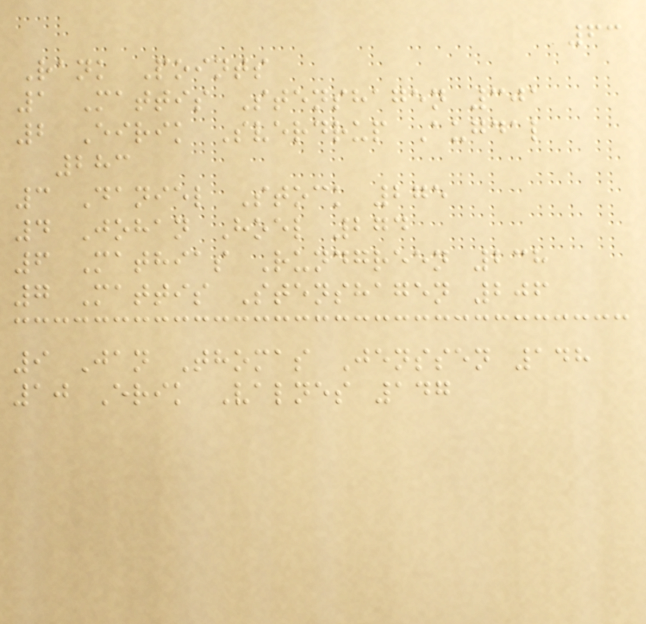63
Rank Points
1 Mattis Stenshagen 301
2 Eirik Sverdrup Augdal
283
3 Daniel Stock 275
4 Johan Hoel 274
6 Mathias Rundgreen 238
7 Mattis Stenshagen 206
9 Jan Thomas Jenssen 148
10 Erik Valnes 147
